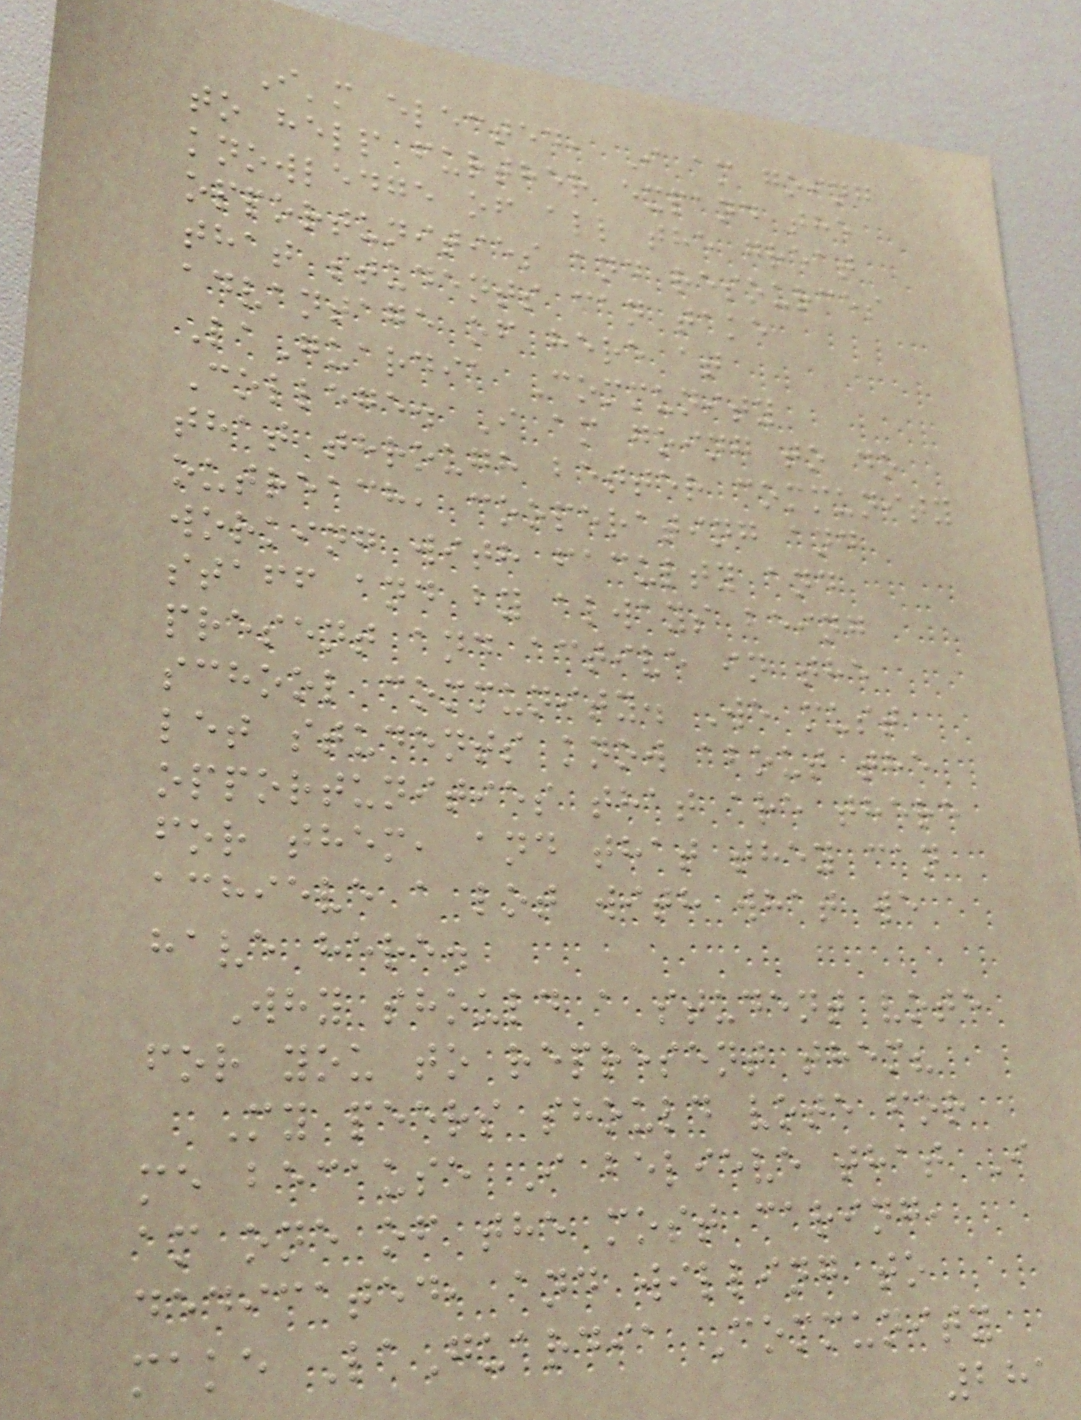I'm elected, I am going
to help further expand the
knowledge of all the great
opportunities and resources
that students can take
advantage of here at
LaGuardia Community
College. I am going to do
that through better community
outreach, cooperating and
working with faculty and
staff and by always being
present and active in the
school community. We must
let students know about the
opportunities that are there
for them, and that they can
achieve a lot with what we
have here.
Why should a student vote
for you to represent them?
My peers should vote for
me because I believe that I
am one of the most caring,
dedicated, and willing to
make LaGuardia Community
281
